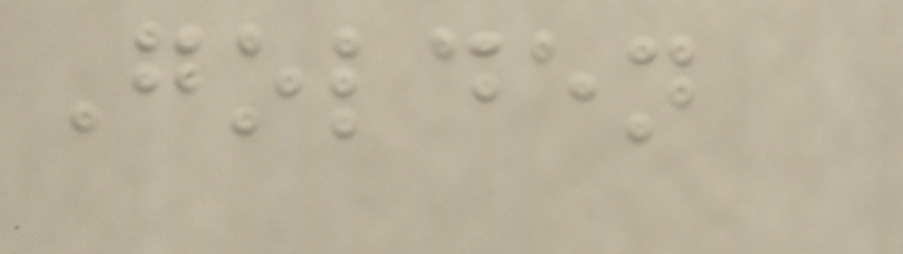Golden
